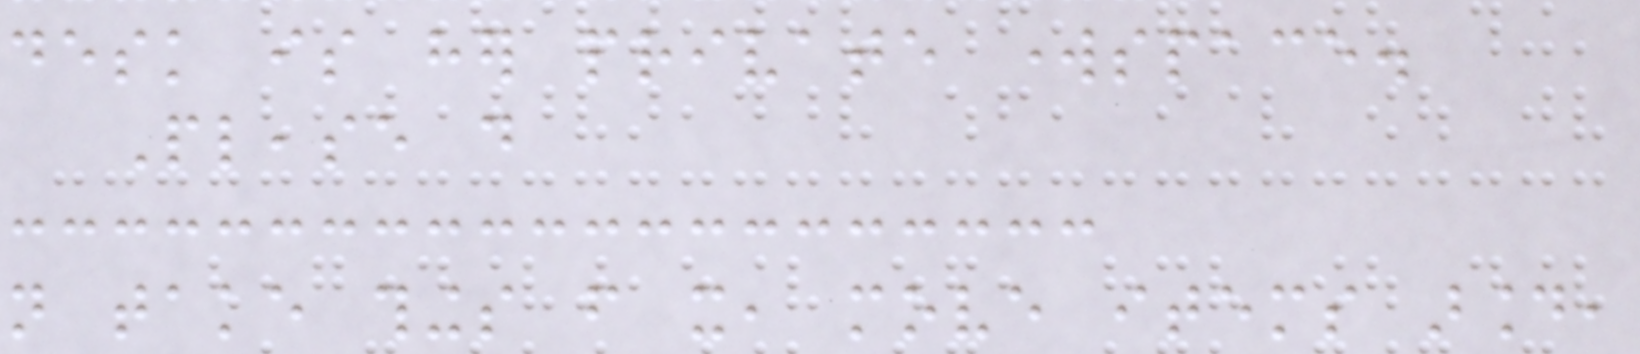desk is her private workspace.
Please do
not take things from it, move items around,
